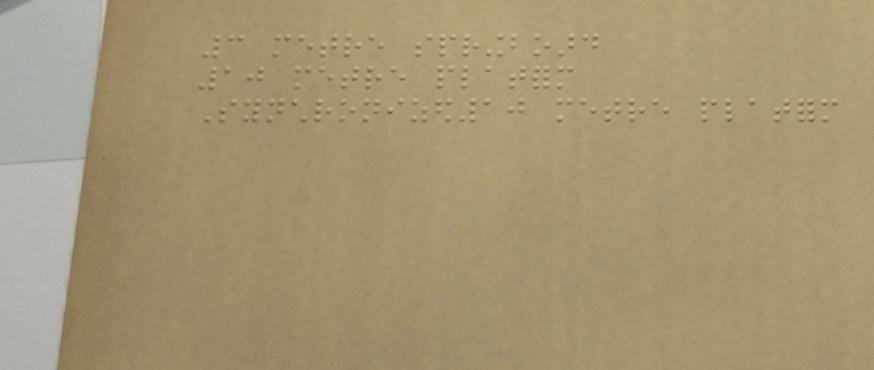3 metre springboard
10 metre platform
Synchronized10 metre platform
